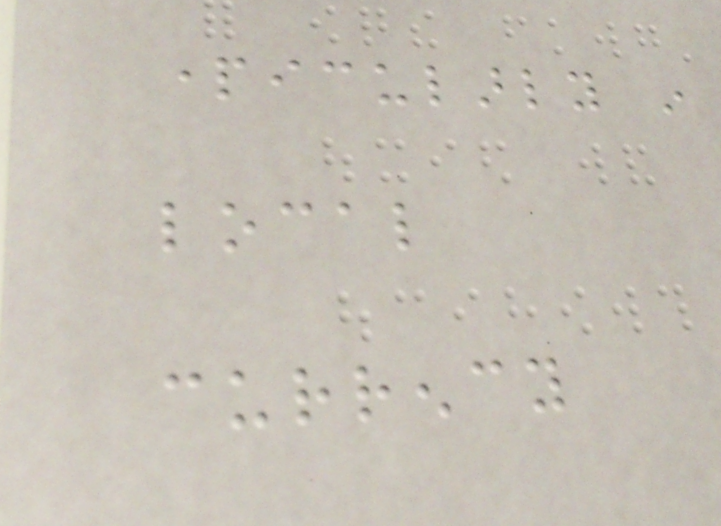particularly in
local
currency
